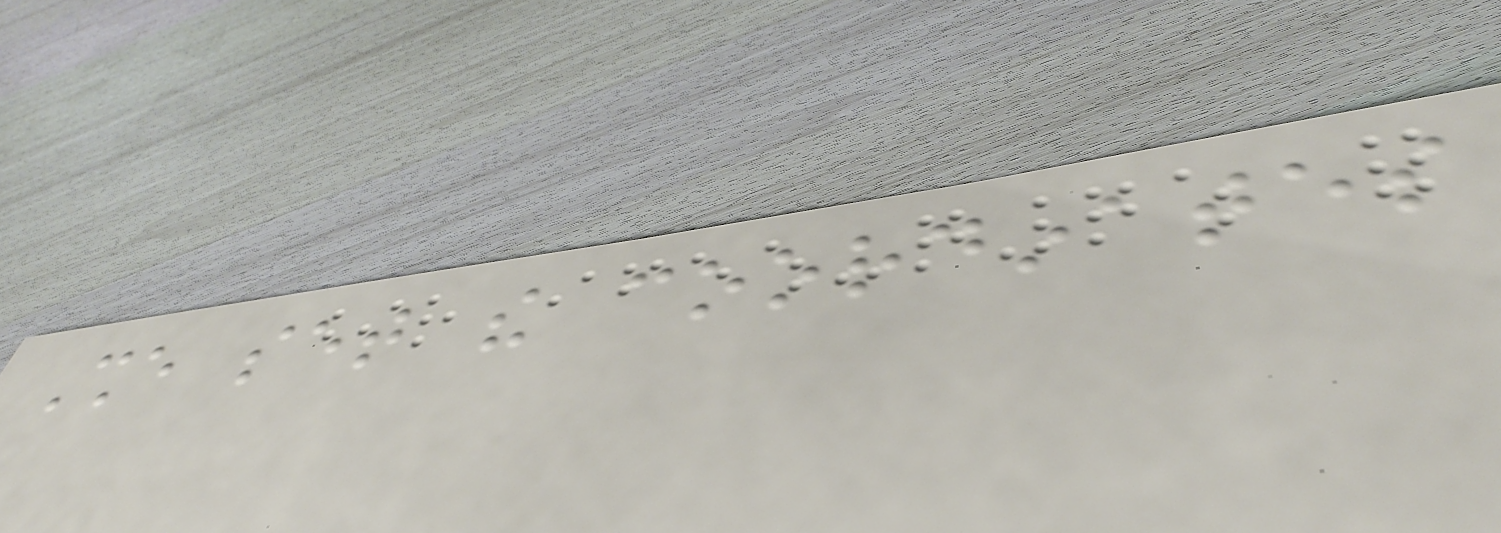She set the coordinates
